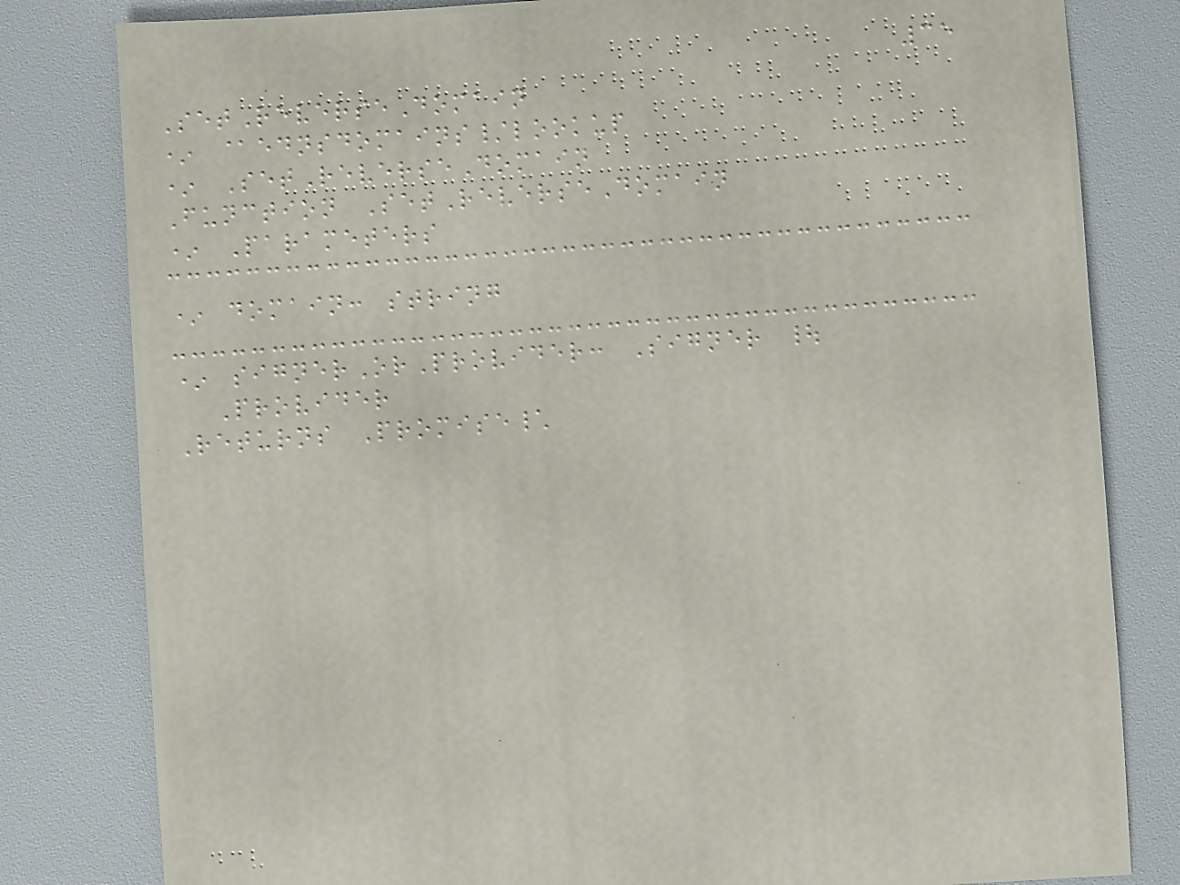35
SetReverseDomain
* @ednsdomains/lookup
* SetReverseDomain
Function SetReverseDomain
* Parameters
* domain: string
* signerOrProvider: Signer |
Provider
Returns Promise\
